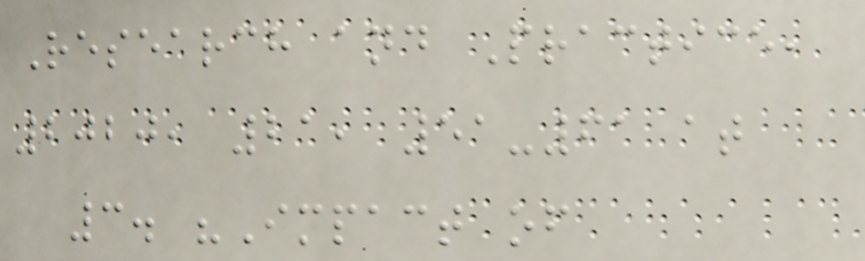Research and Practice,
2020, 21, 51-61 at
3. "Impact of
